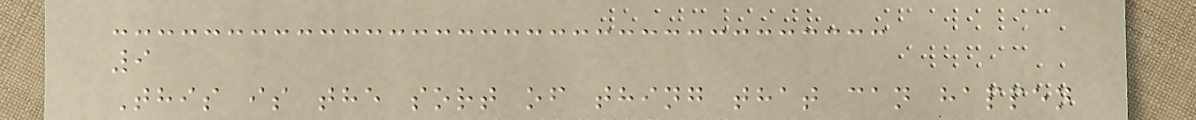9
This is the sort of thing that can happen
